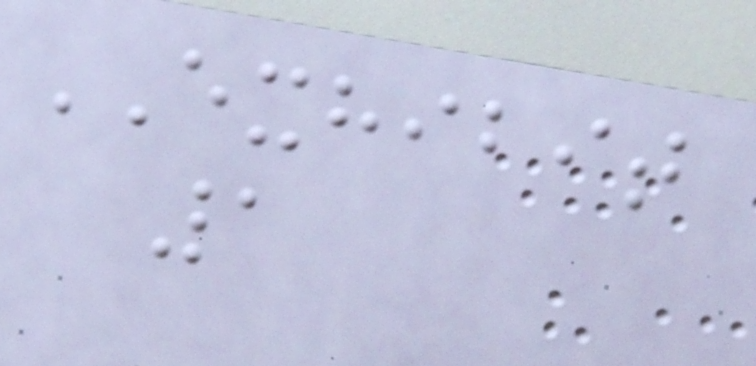EXHIBIT
1
